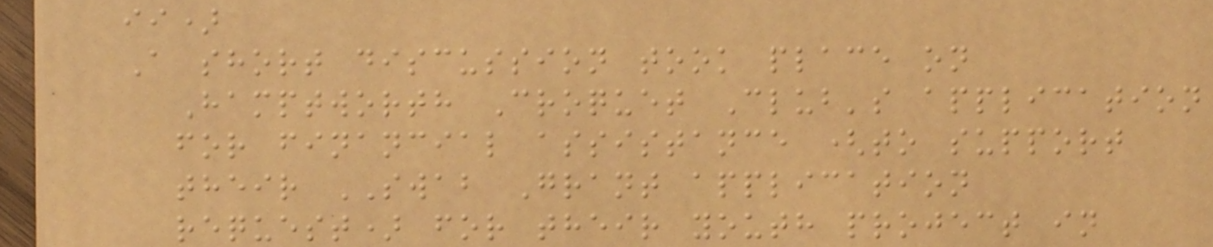ii)
A short discussion took place on
Hamptworth Croquet Club's application
for financial assistance (to support
their SWAB Grant application
request) for their youth project in
